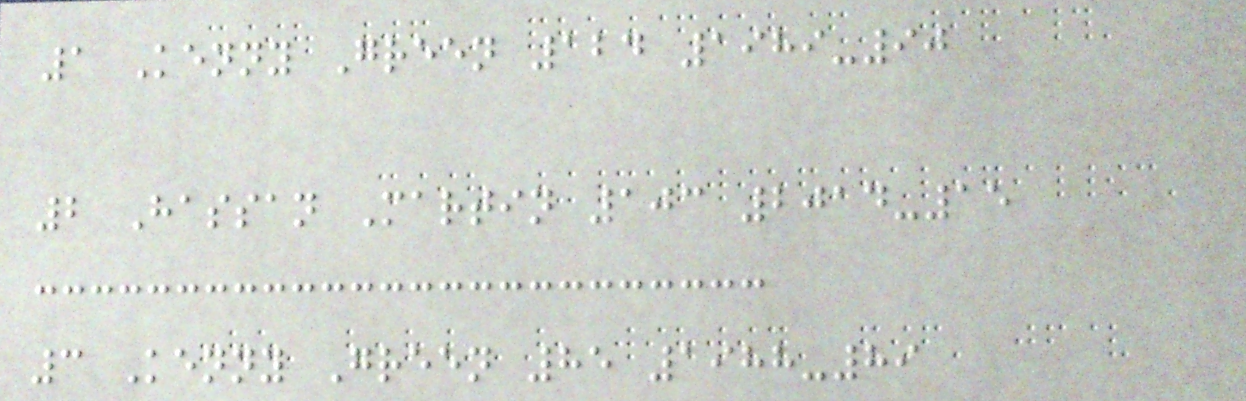1 Kenny Green 124 1989-90
2 Hassan Martin 103 2014-15
3 Kenny Green 85 1988-89
